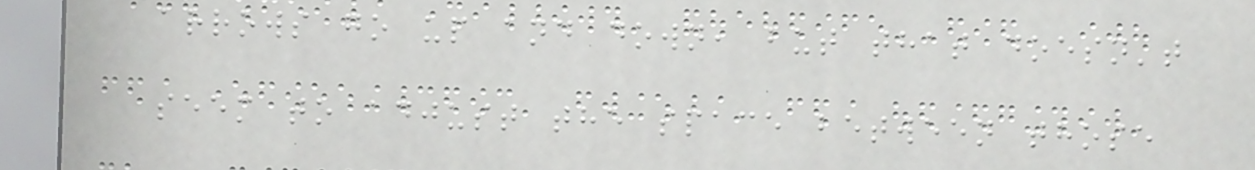arrows go up and down, but that doesn't
seem to adjust the space between those
